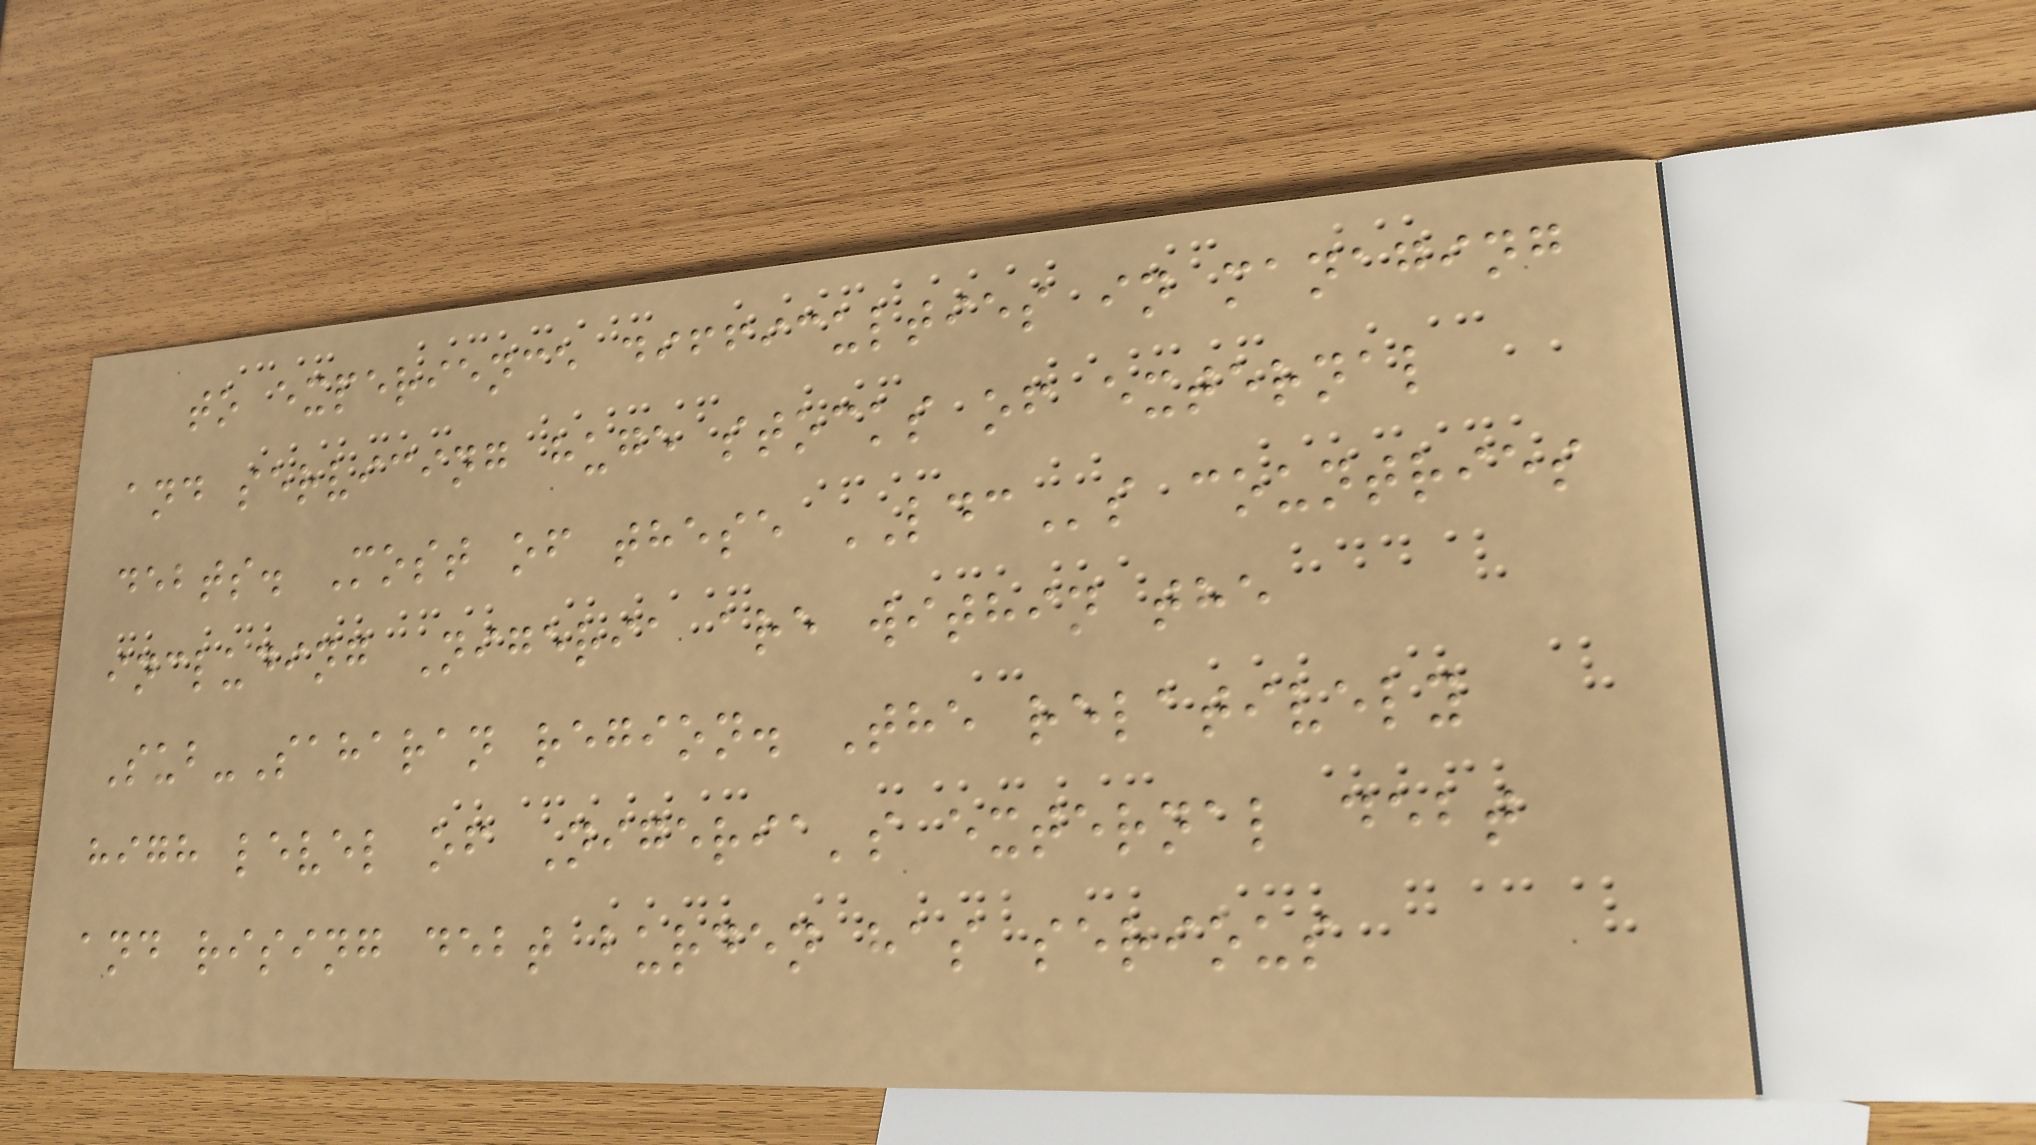to experience difficulties in managing
and servicing huge stocks of external
debts. Most of these LDCs countries
including Nigeria are within the
Sub-Saharan region. The relatively
high level of Nigeria's external debt
and rising debt burden has serious
